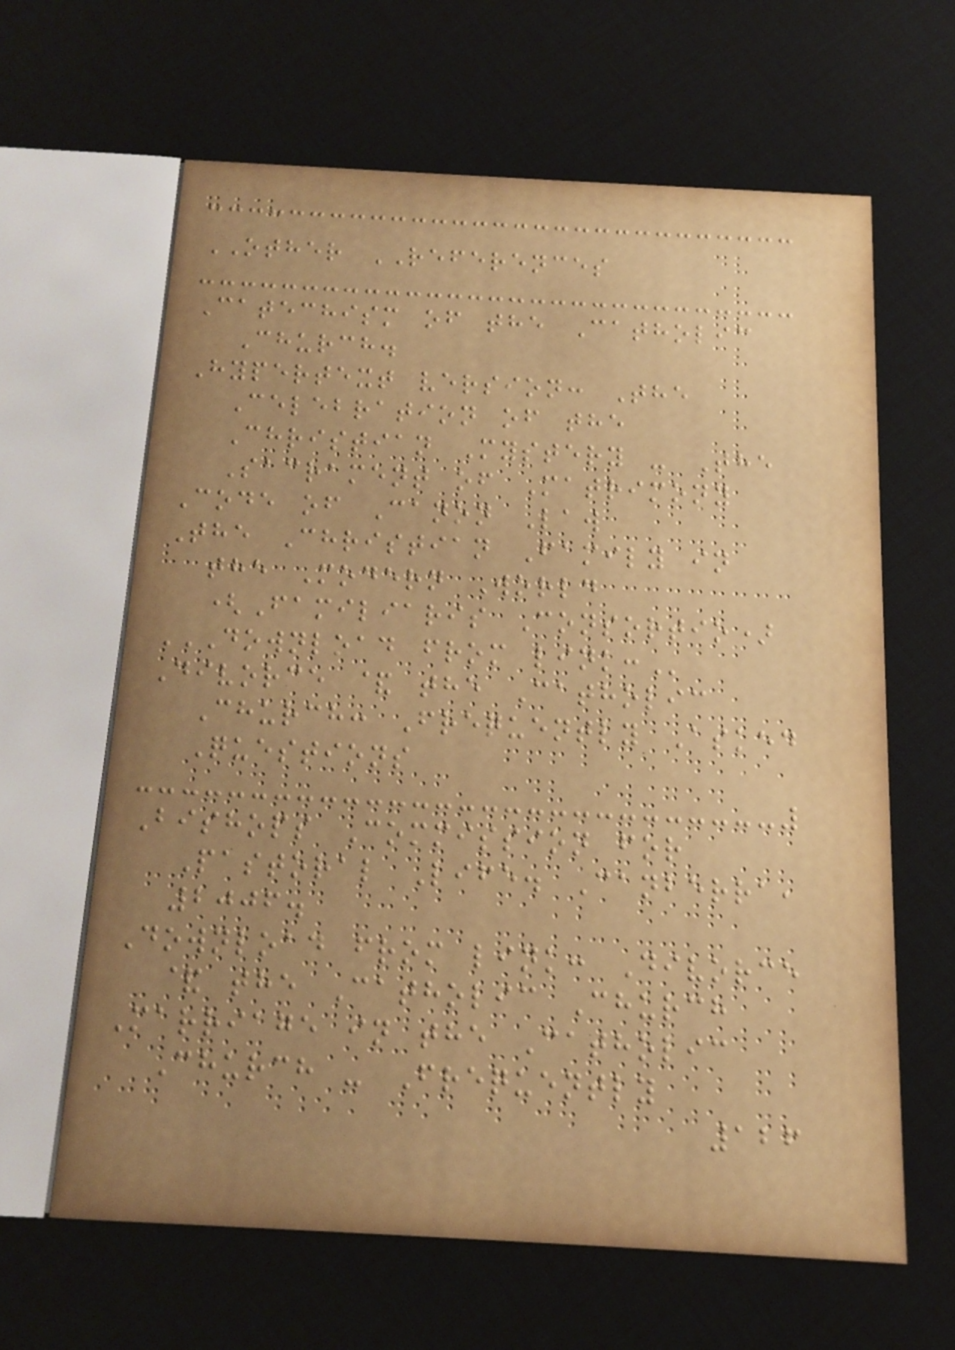OTHER REFERENCES
Catechism of the Catholic
Church.
Hypertext version: The
Celebration of the
Christian Mystery - The
Sacrament of Matrimony
Code of Canon Law
The Christian Family in
the Modern World
(Familiaris Consortio)
DOWNLOAD FROM LINK:
Divorce & the Catholic
Church: Frequently Asked
Questions
Bishops Commission for
Pastoral Life. Canberra,
2006.
Download from link: Divorce
& the Catholic Church
Marriage in the Catholic
Church - Frequently
126
